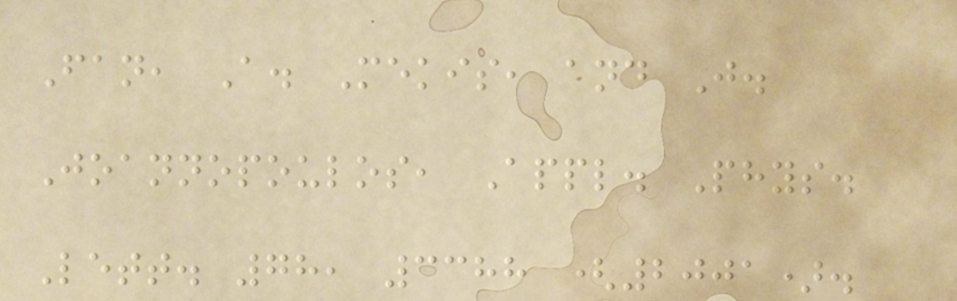Fan, A. Mekis, and J.
Joannopoulos, Appl. Phys.
Lett. 78, 3388 (2001).
